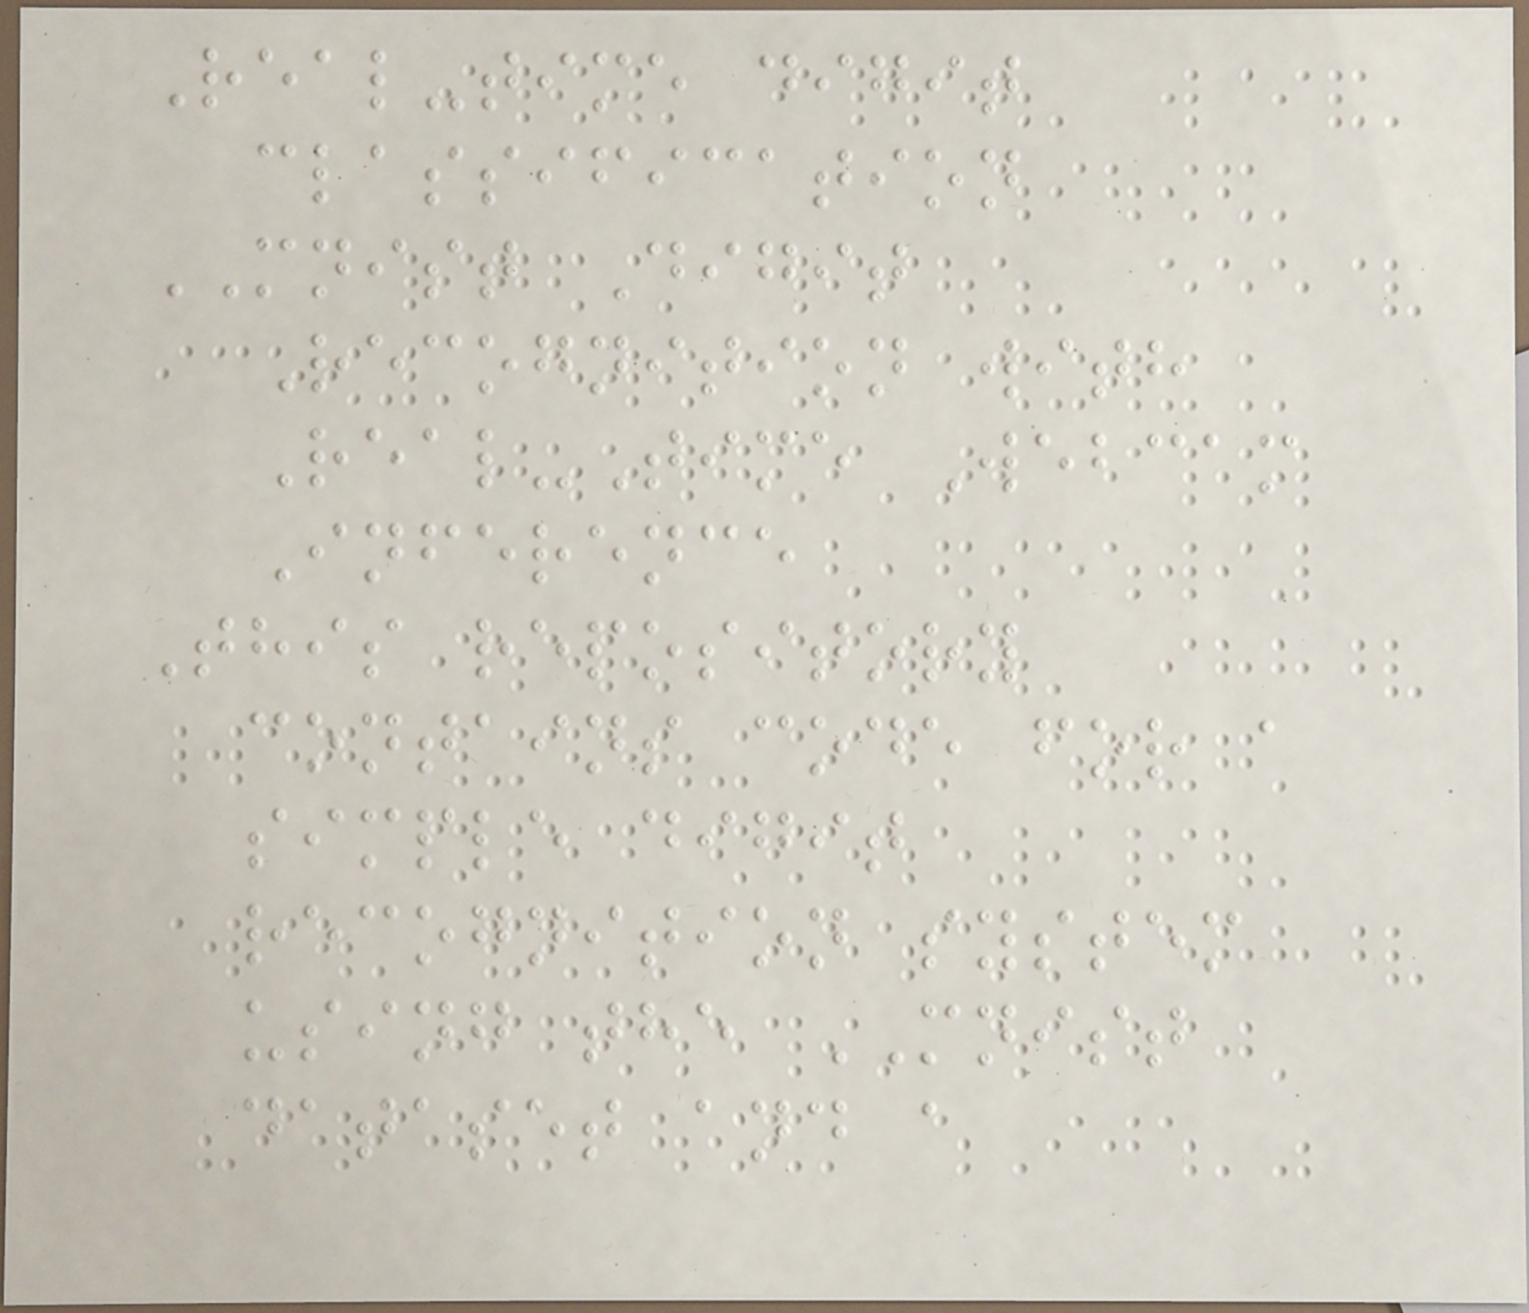Real-time digit
classification
MNIST Digit
Recognition with
Real-Time Webcam
Inference
This repository
contains code for a
simple digit
recognition system
using the MNIST
dataset and a
